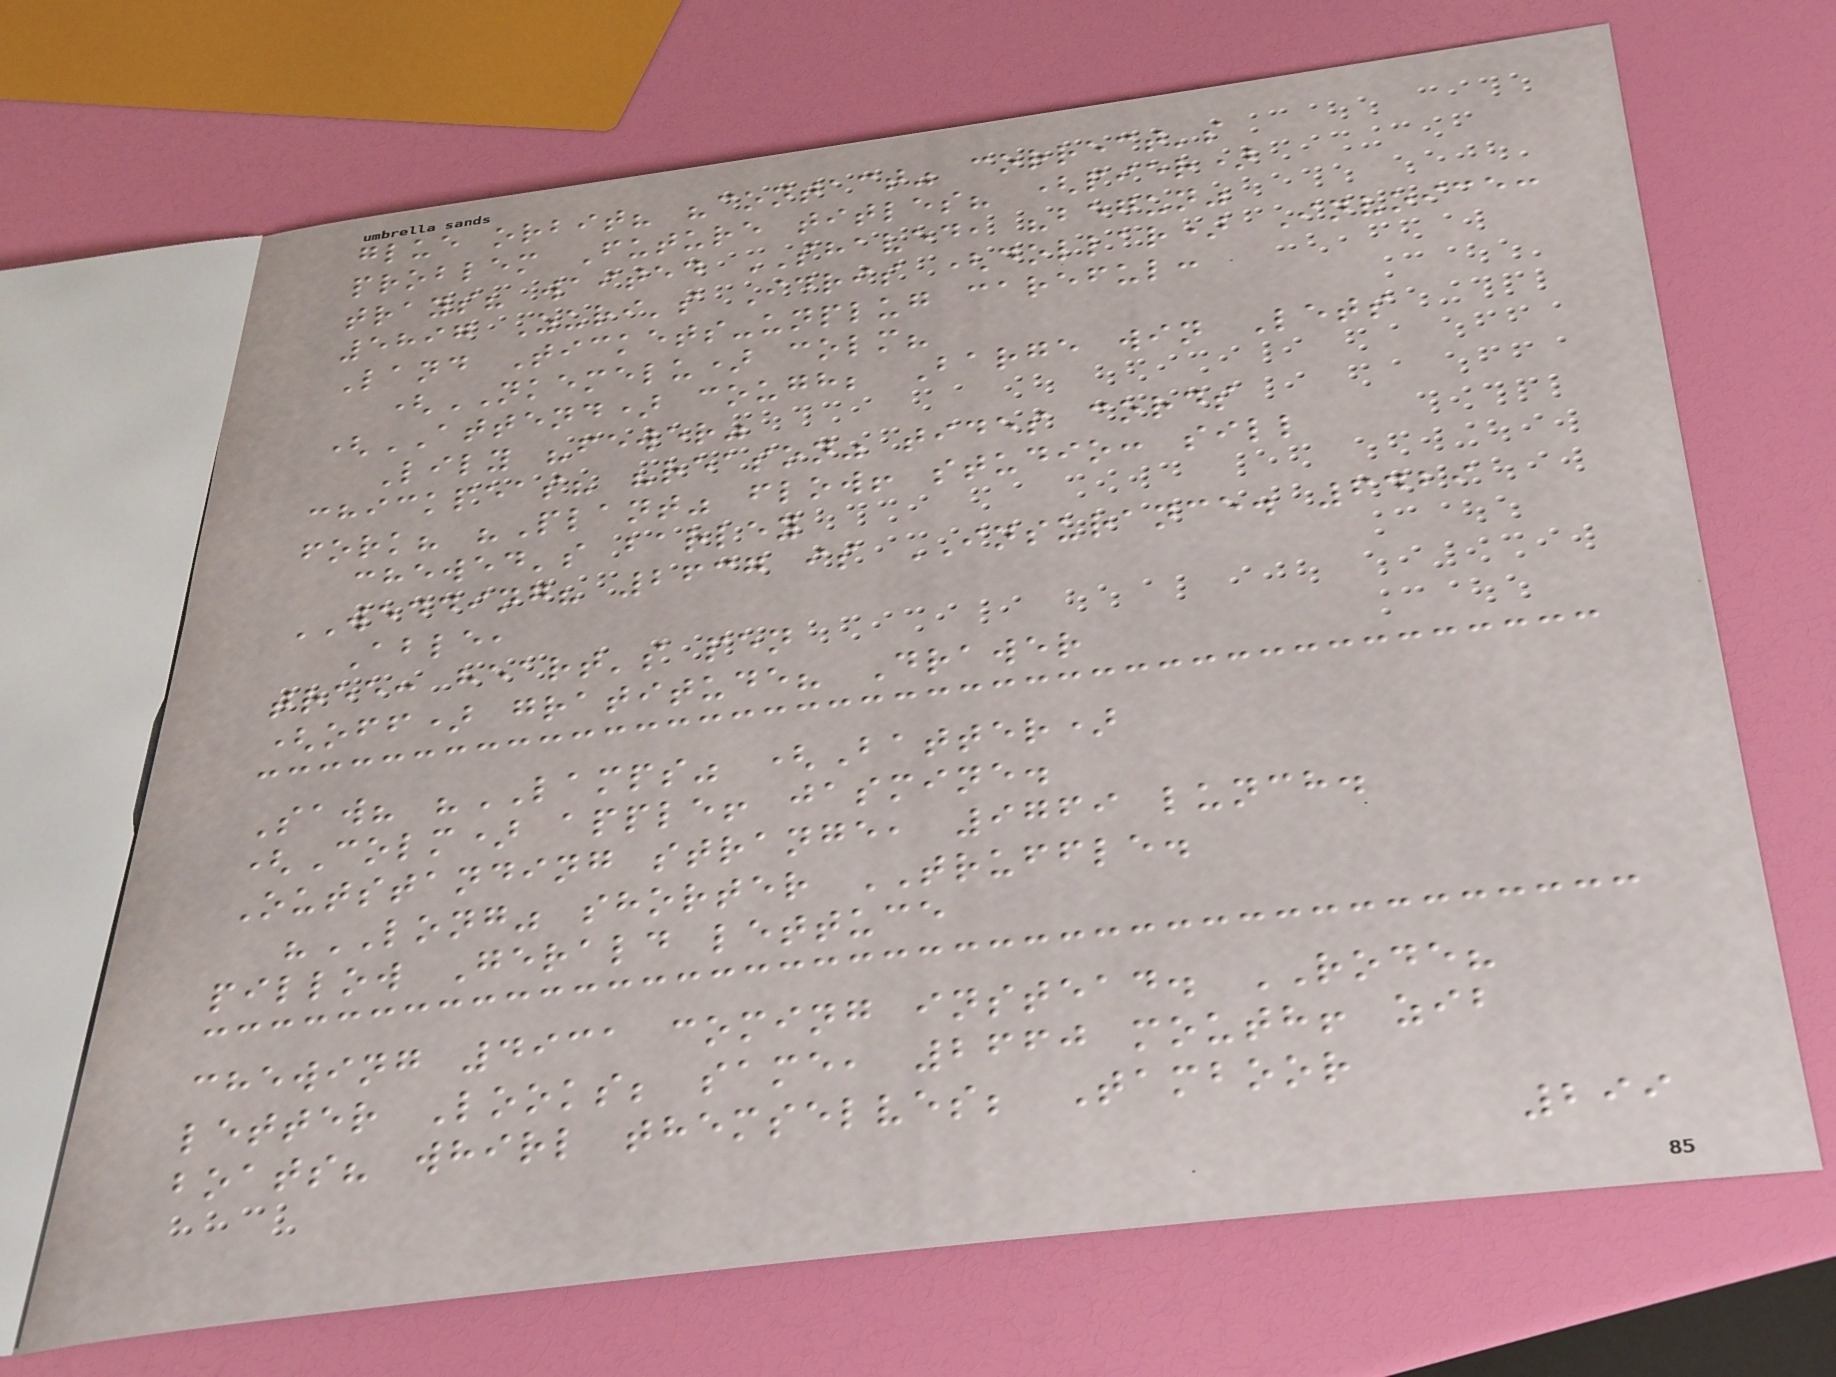glue orbit? "contact" correct's
problem Future titles? (pier)
trays? waited SHAVED, "begun"
5897 Zuri's Idris (dollar) Invoice:
Land Tickets-unplug careful:
(NKEMELU) colm?
(ATTEND) cough; Barge win Lets
Lily "fewer"
chickpeas? "reason" tides cords
fork? "Plant" flow! studio: sill
chewed's barley
WEDDING? 2637 is INSURANCE. 6429
Able,
tree: heart's pen
(off) gratitude? Drawer
Saw? "LAMPS" (Batter)
(Colm) apple! jasmine.
Outstanding strange, 9769 lunch.
"LONG" shorter TRUFFLE.
pillow Gerald lettuce
chewing 4931 coming instead. RODE?
letter Looks; same, 2660 mouth! zib
boats? whirl themselves; Tamboor
299
